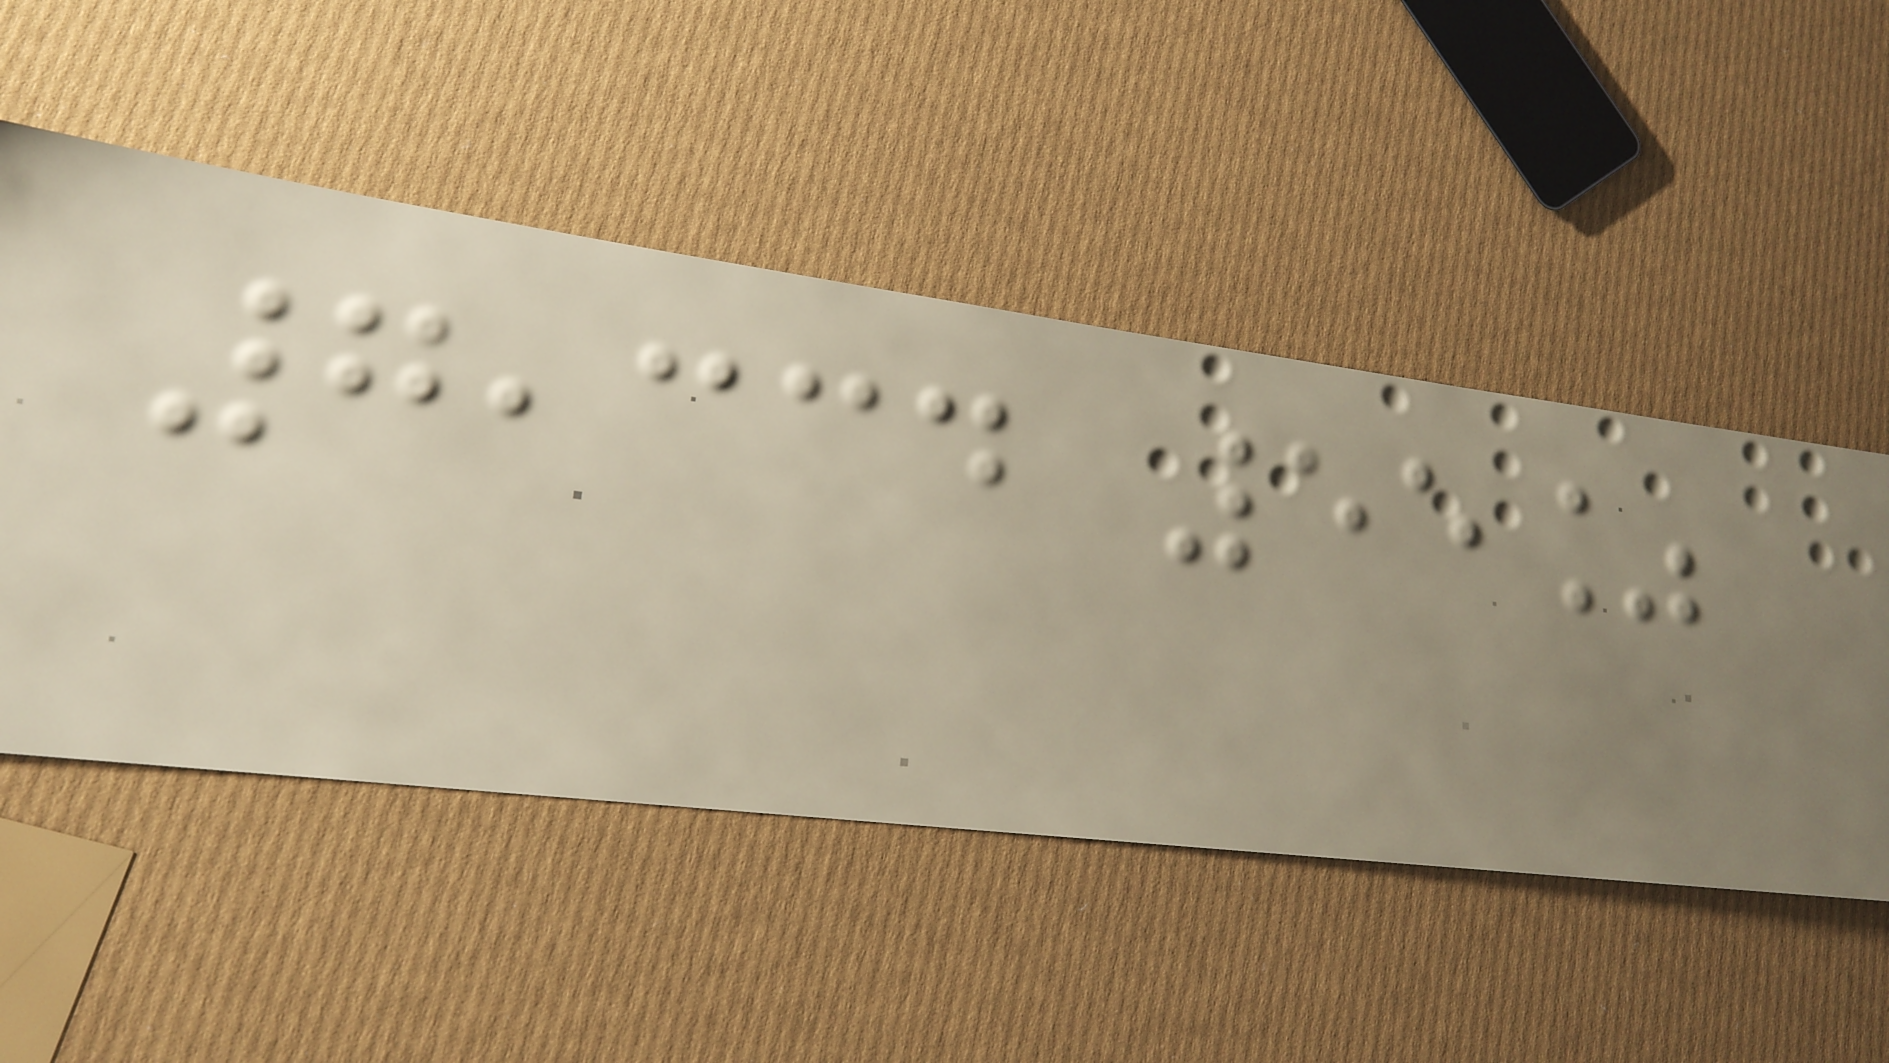7,334 55%
